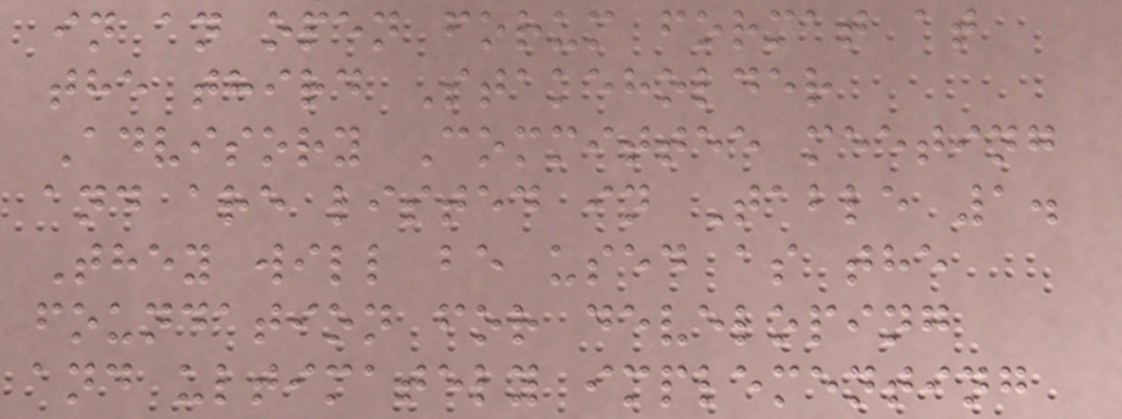in an open forum format at
the third Stakeholder
Advisory Committee meeting
and are listed in Table 1.
They will be used as the
foundation for developing
and ultimately implementing
